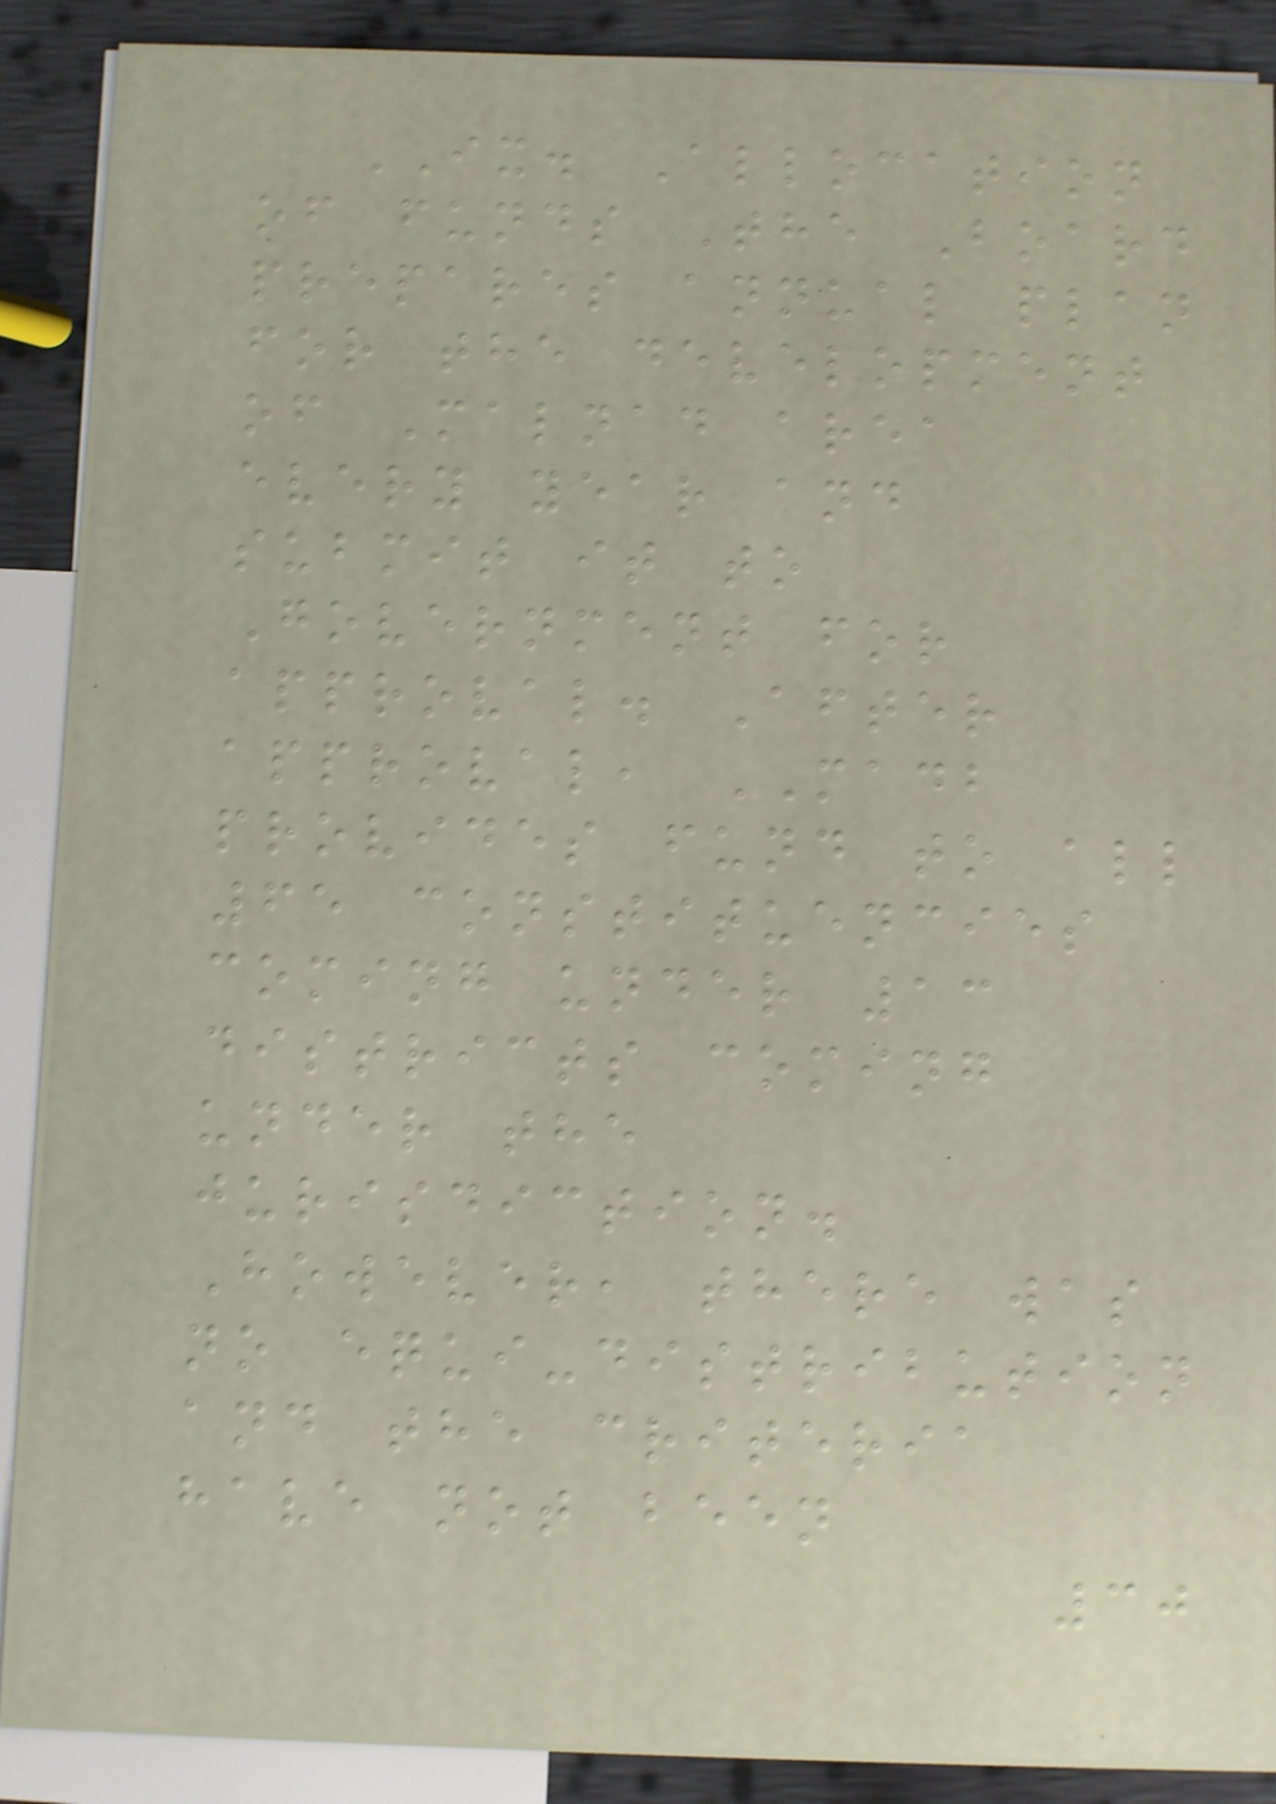IX. Allocation
of funds The Board
prepares annual plan
for the development
of Malnad area
every year and
submit it to
Government for
approval. After
approval, MADB
provides fund to all
65 constituencies
coming under 13
districts coming
under the
jurisdiction.
However, there was
no equi-distribution
and the criteria
have not been
30
